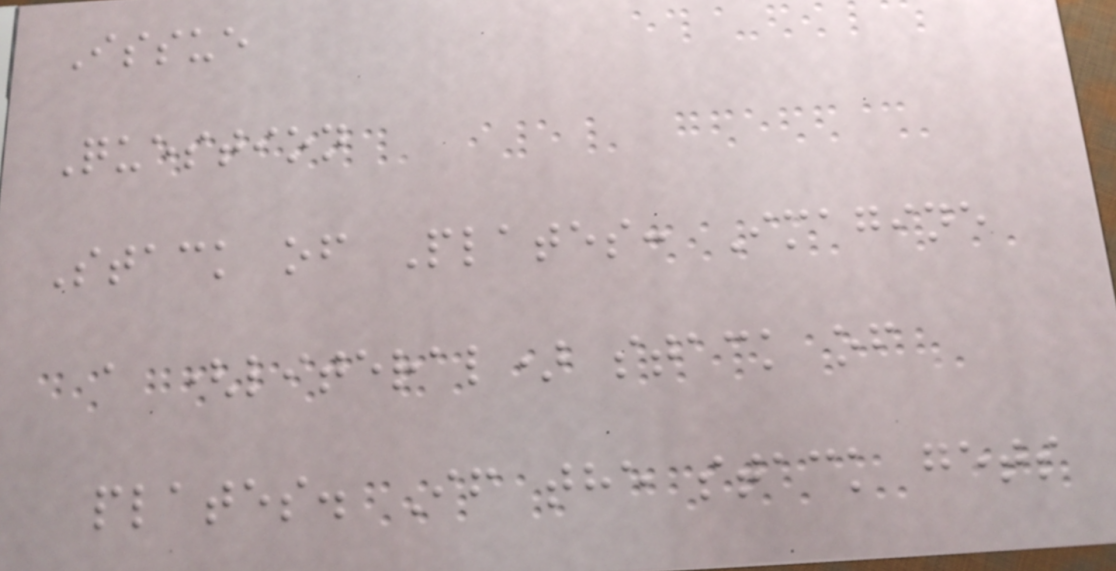Issue
Question
Stack of Plates: Imagine
a (literal) stack of
plates. If the stack gets
